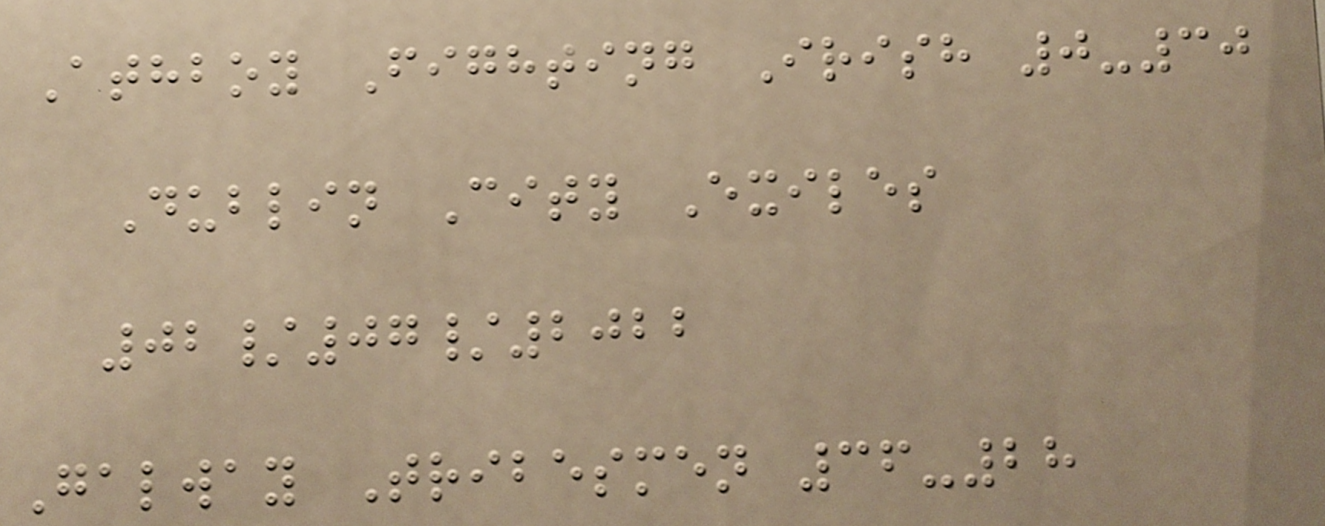Athboy Fighting Irish 0-30
Dublin City Exiles
02/07/2022
Galway Tribesmen 36-28
